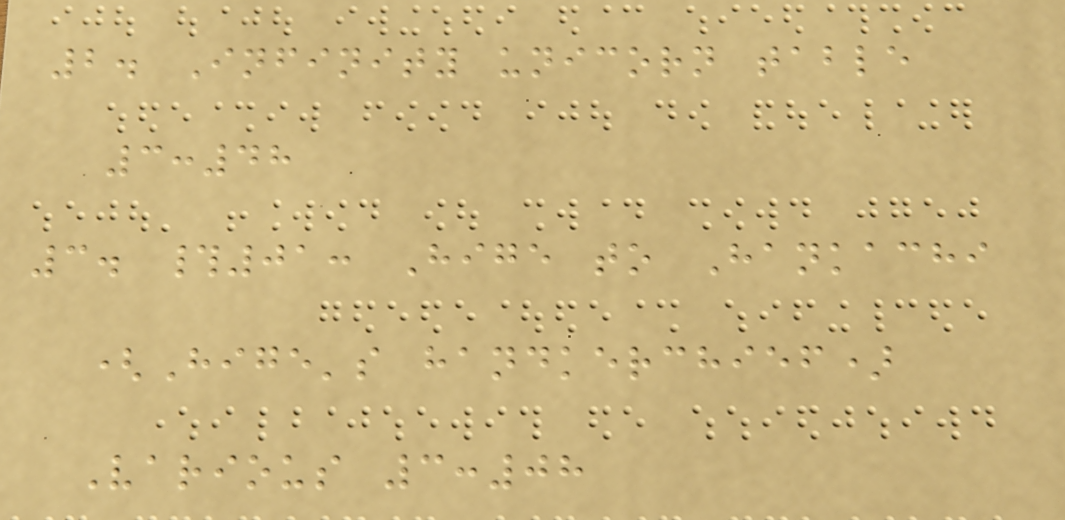2. Infinity unicorn table
3:48
3. #01: Hige to Hankachi
(Hige's handkerchief)
Various 3:08
